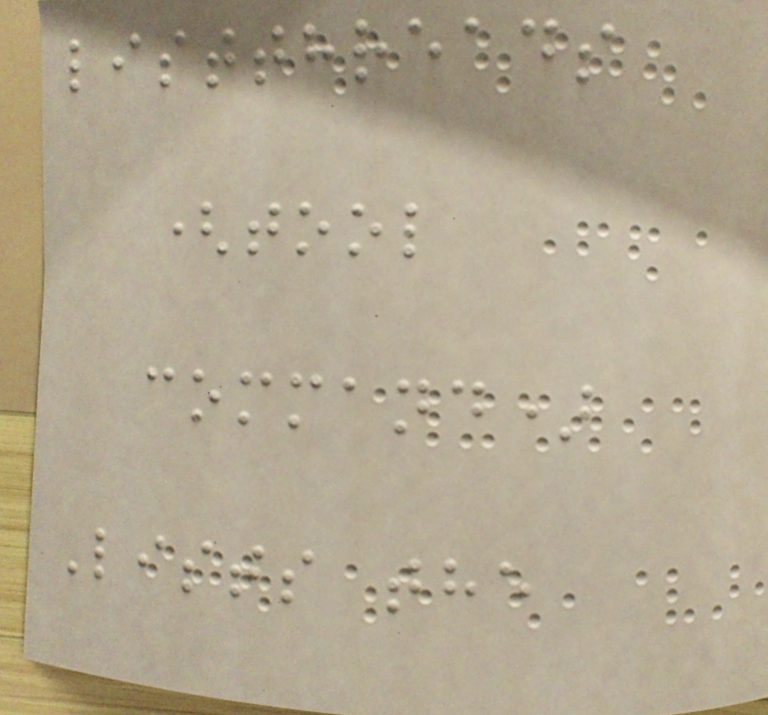listthreads
(tool
command)
Lists the
